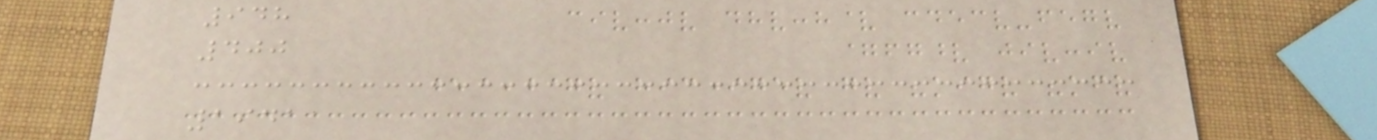948
400
1941
